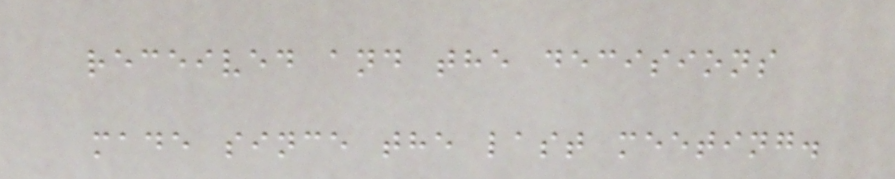received and the decisions
made since the last meeting.
